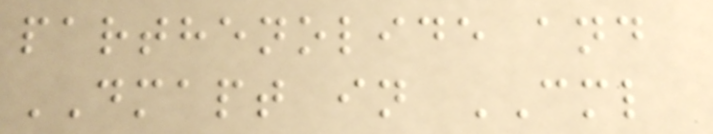parthenolide and
DMAPT in CML
